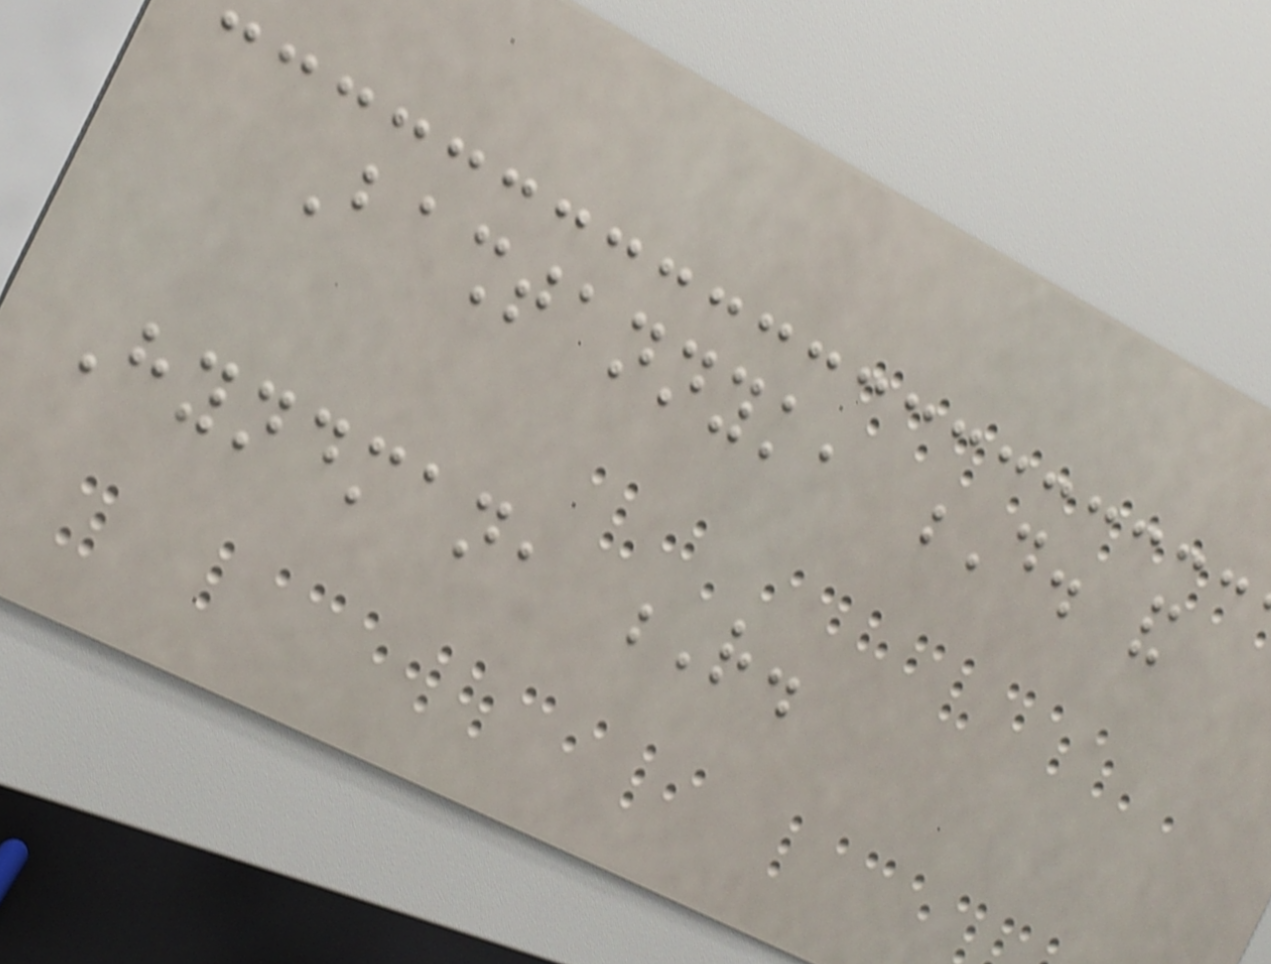Bashtannyk, D. and
Hyndman, R.
